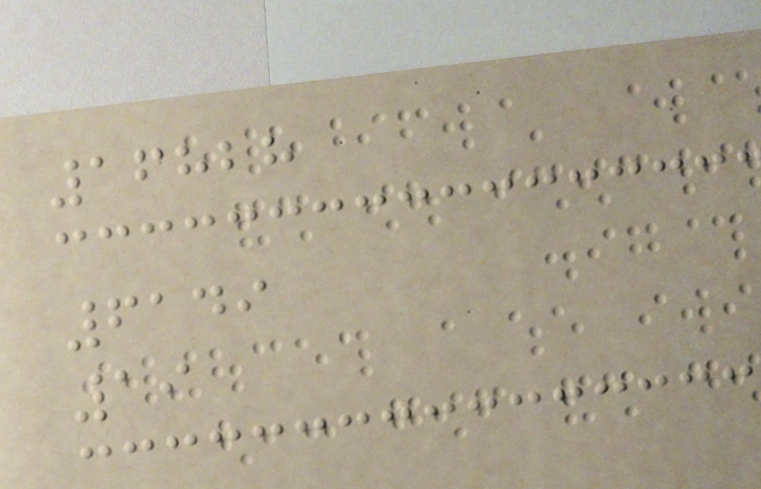16828
6149
19
